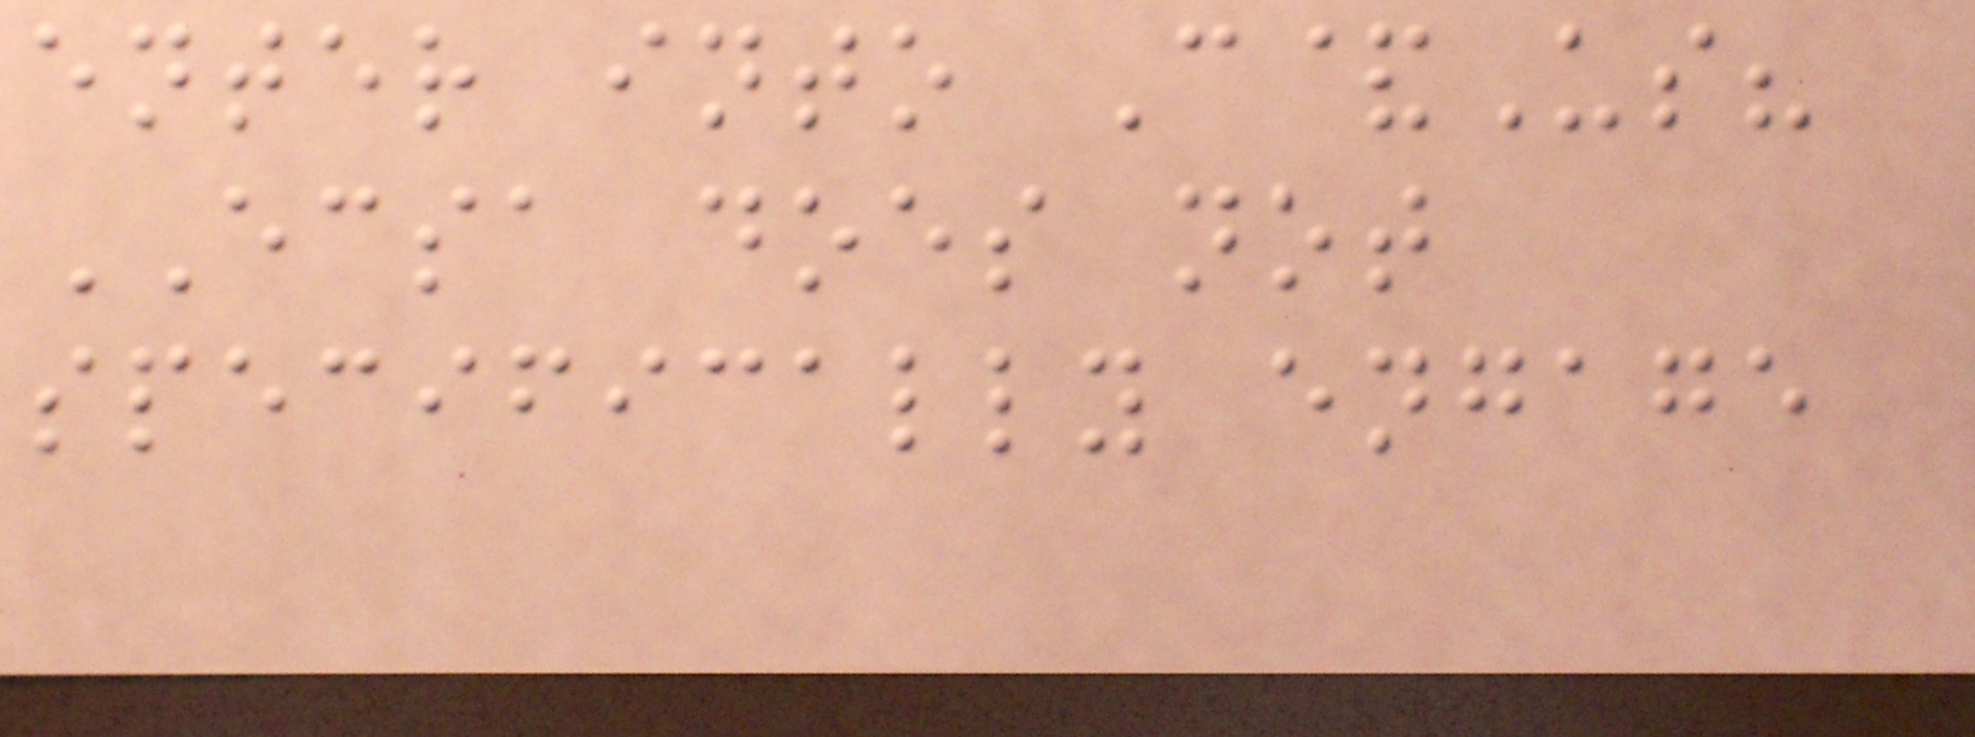enter into C&Us?
ECSA does not
specifically engage
